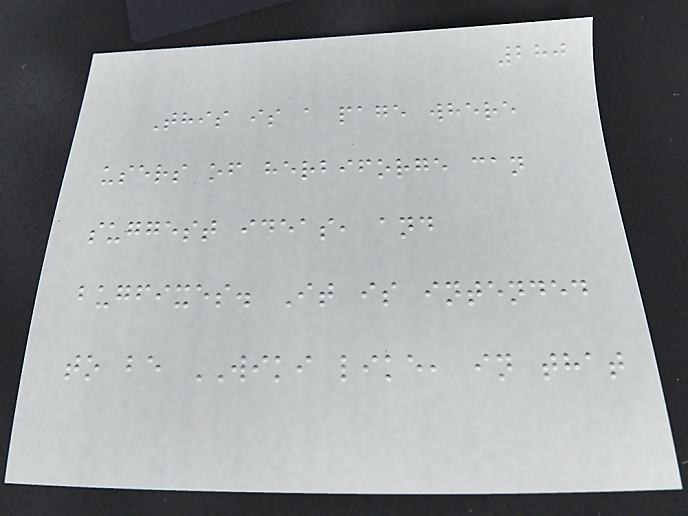280
This is a page where
users of herbiforge can
suggest ideas, and
bugfixes. It is intended
to be WIKI like, in that
